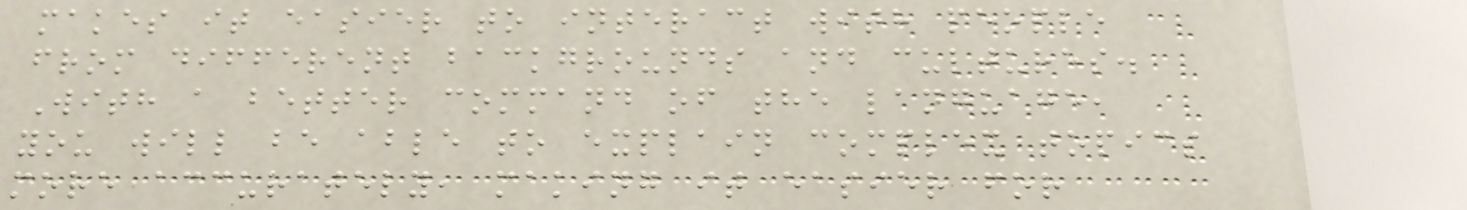makes it easier to interact with people
from different backgrounds and cultures.
With a better command of the language,
you will be able to explain complex topics
more accurately, making it easier for
